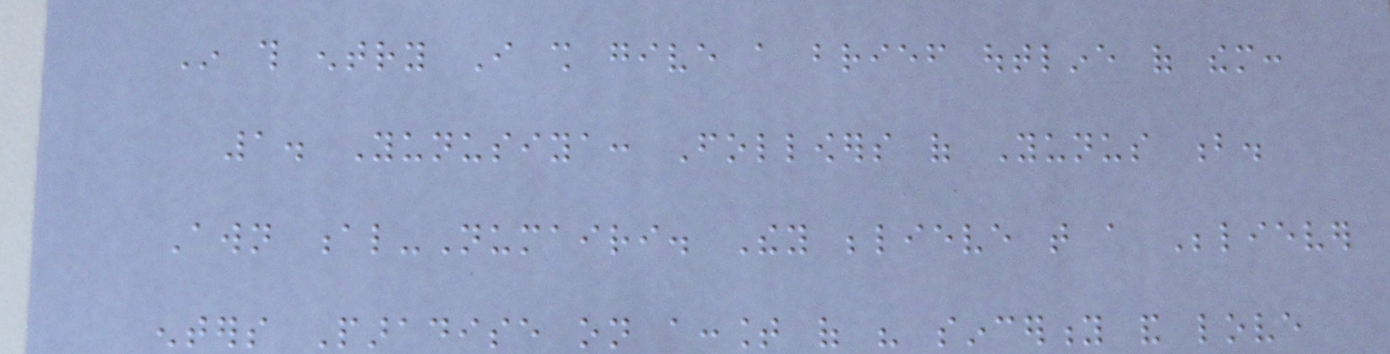In this entry I shall give a brief outline of them:
1. Yunusiya: Followers of Yunus b.
Awn al-Numairi. They believe that a Believer
enters Paradise on account of his sincerity and love
